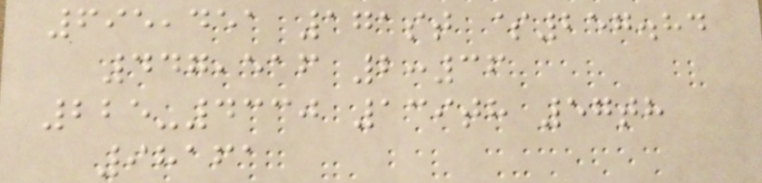695,451 171st $257.84
447,516 2:36
225-4330 139th 57th
98161
